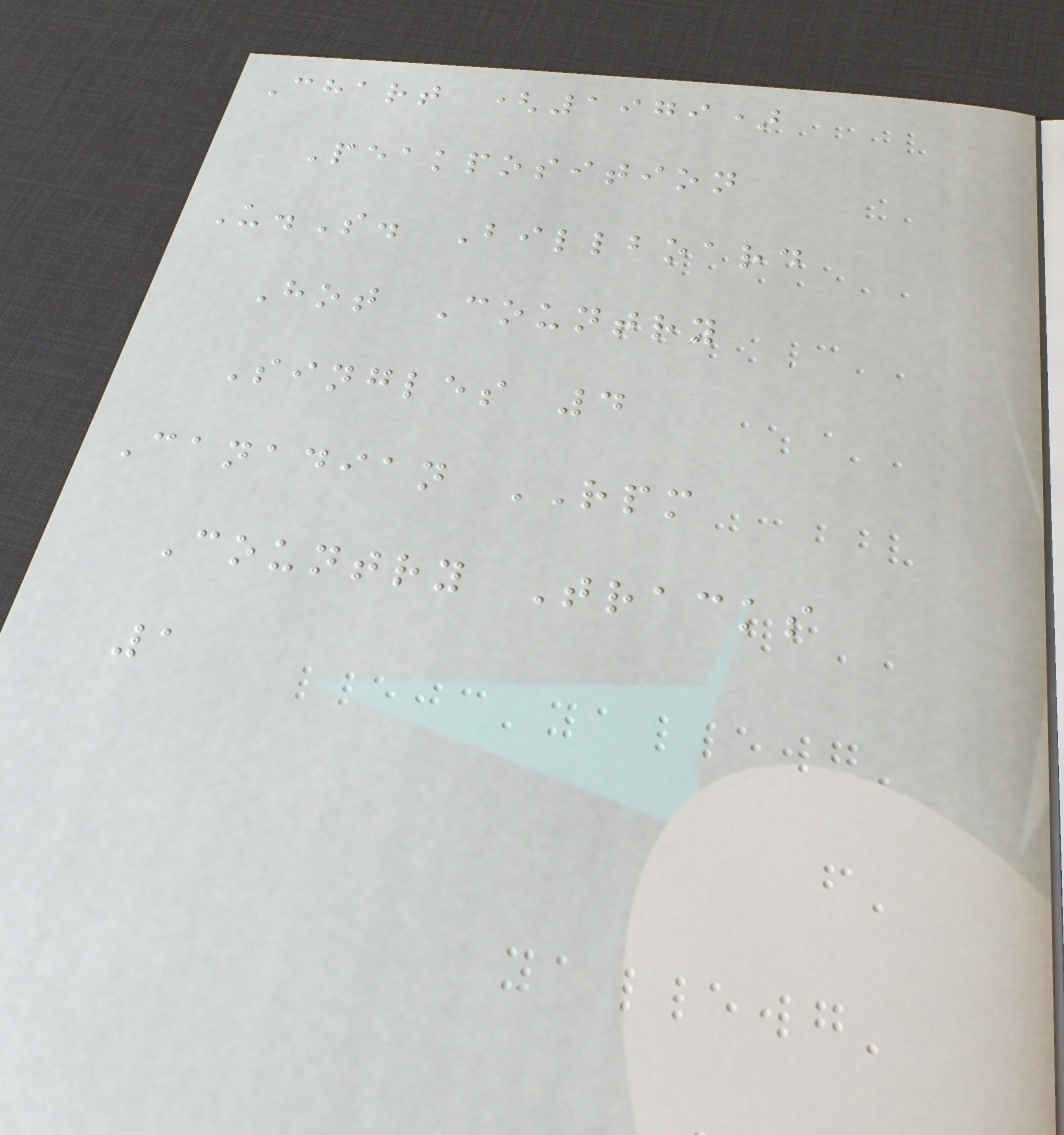Chart (1979)
Peakposition
U.S. Billboard
Hot Country
Singles 4
Canadian RPM
Country Tracks
1
